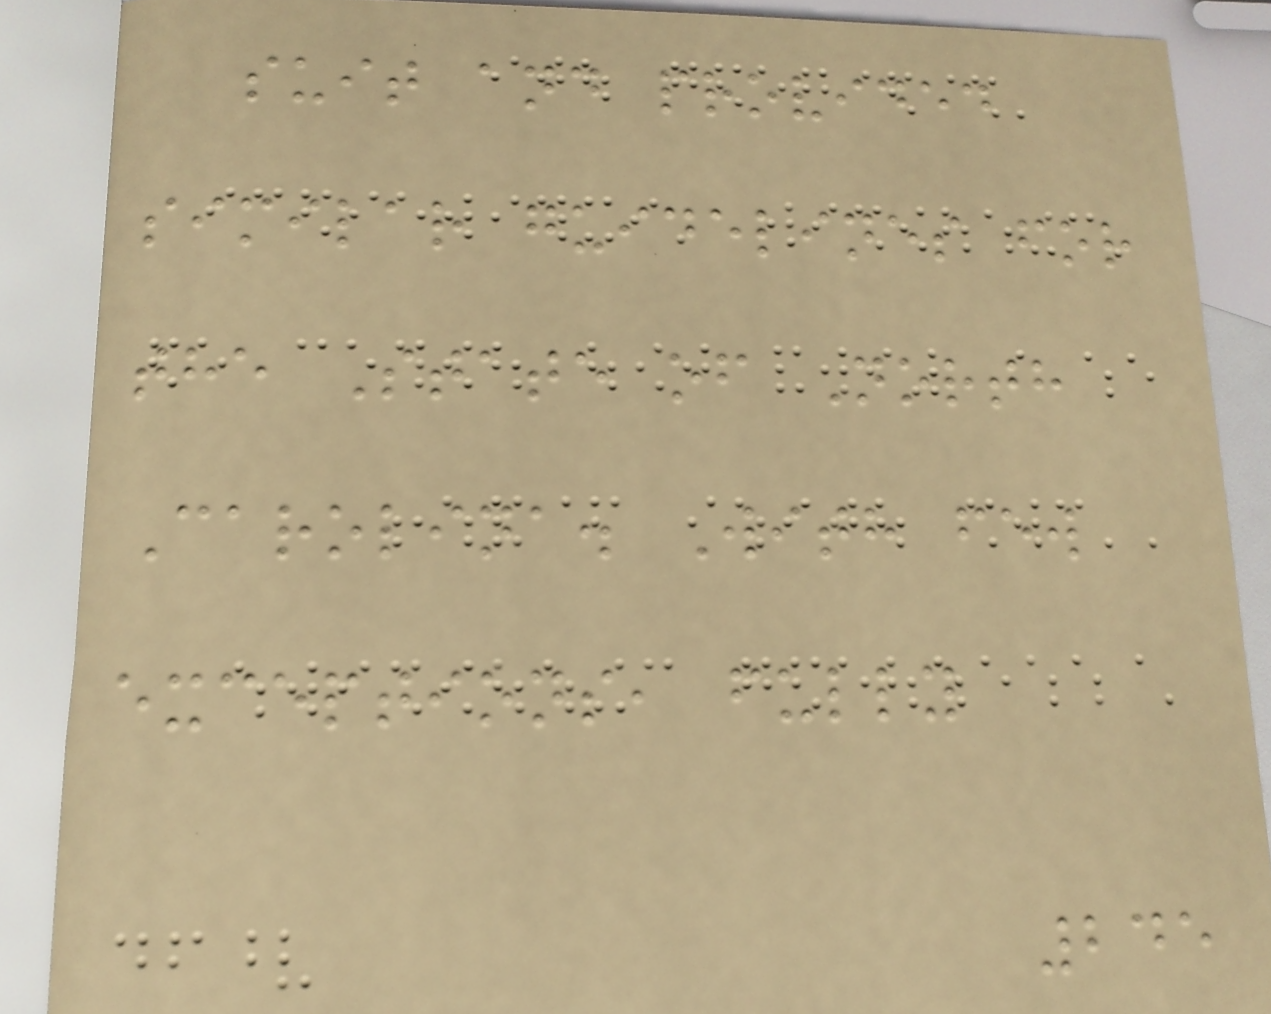suit and provided
similar guidelines for
the State of North
Carolina. With few
exceptions, fully
245
